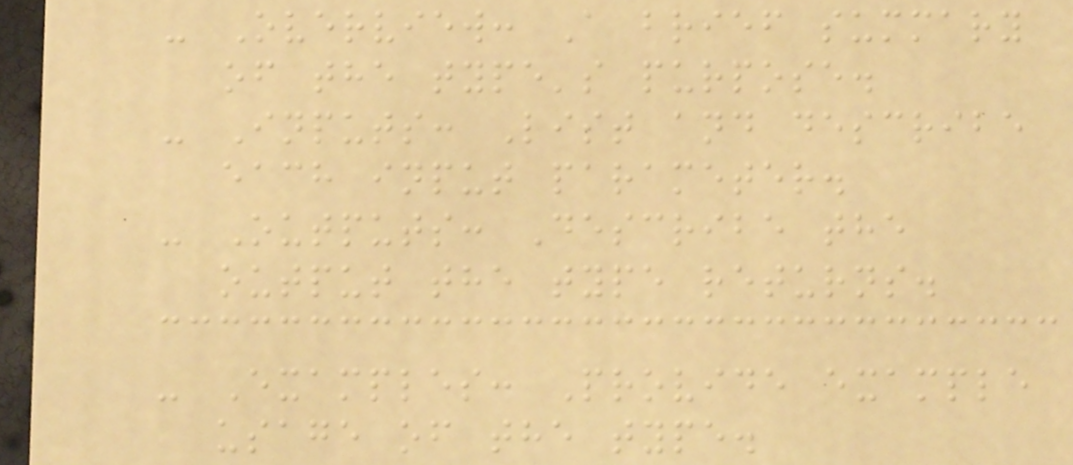- Overview: A brief summary
of the type's purpose.
- Inputs: List and describe
each input parameter.
- Outputs: Describe the
output the type returns.
- Examples: Provide example
usage of the type.
